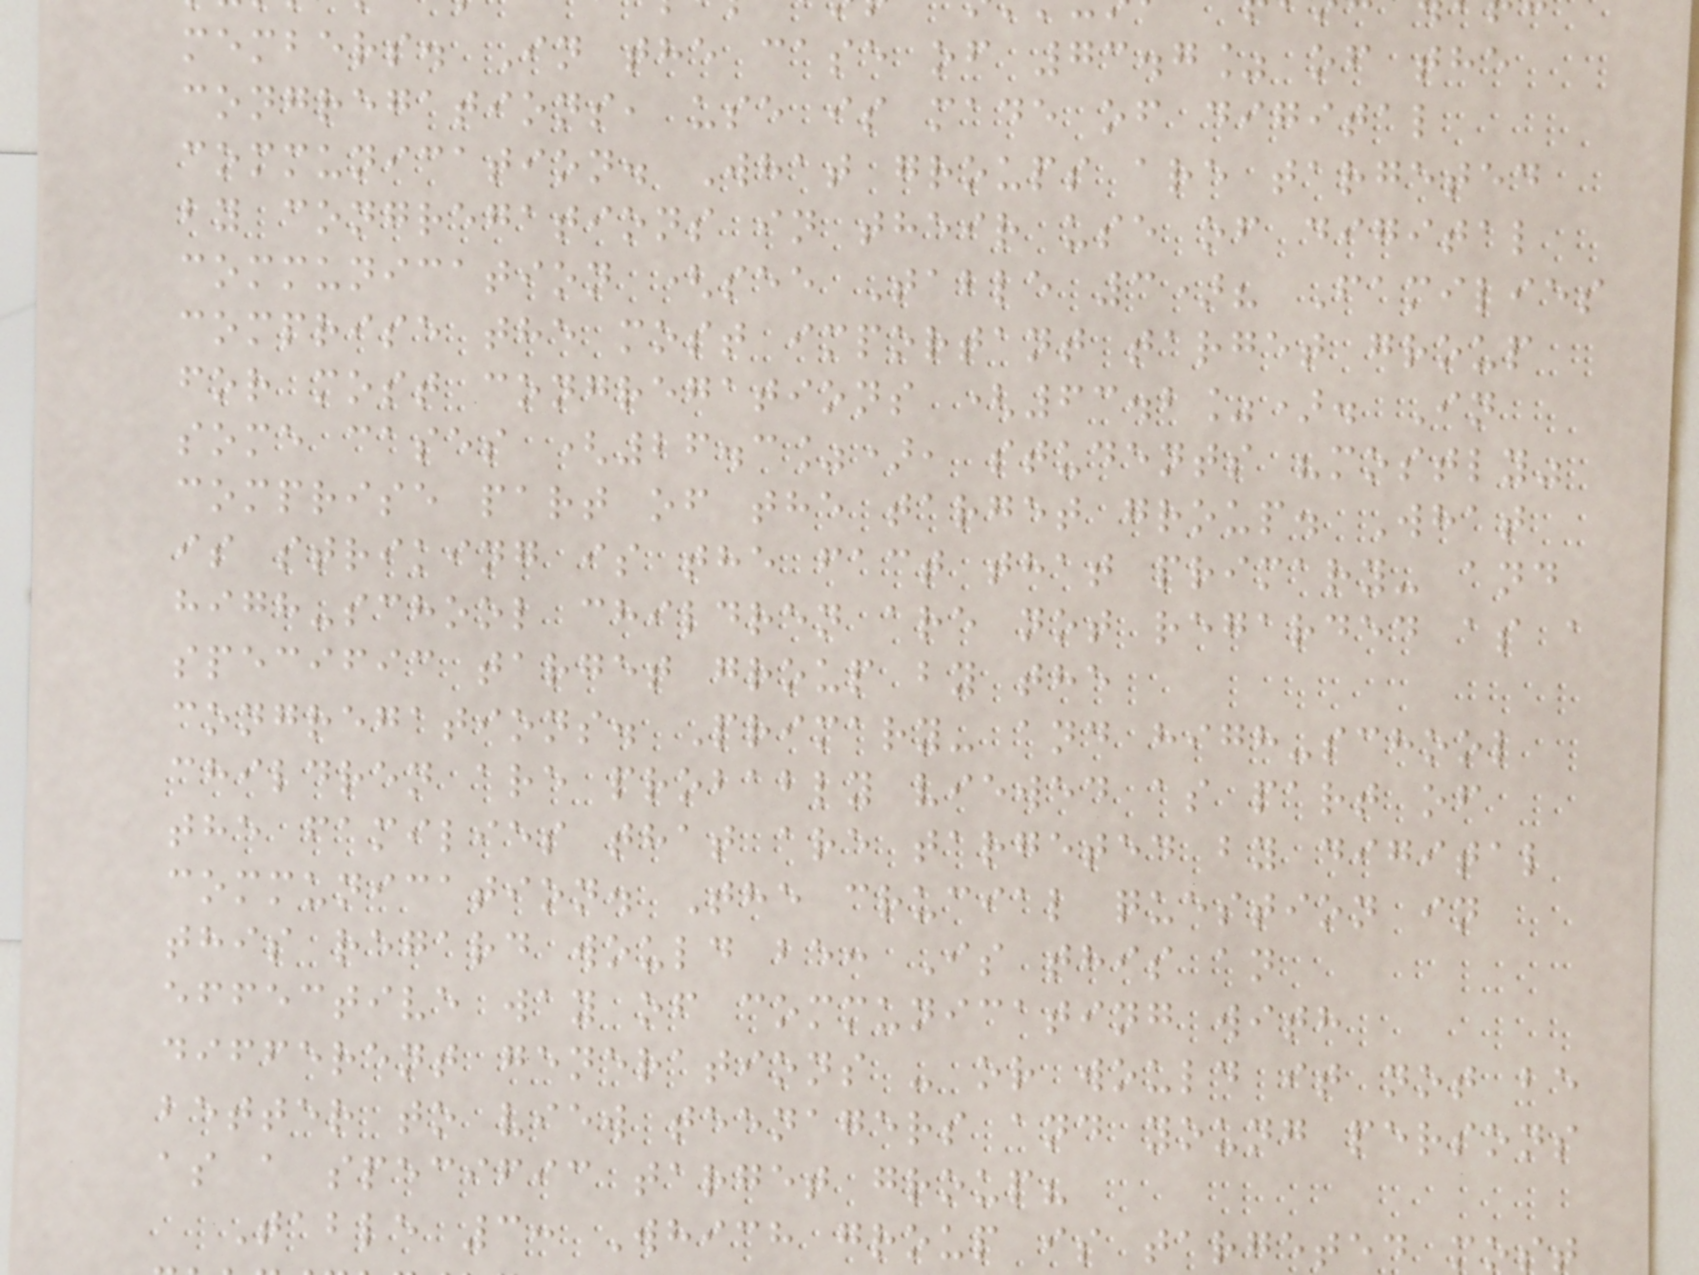members. In the case of 73.7% of the
congregations, use is made of digital
communication. What groups are targeted
by congregations in their use of digital
communication (see Table 3)? Families
comprise the most important target group
for most congregations (63.2%). In
some cases (26.3%), students "mostly"
comprise part of the target group. What
is striking is the fact that primary- and
high-school children are not regarded as a
specific target group by the
congregations. Primary- and high-school
children are probably viewed as part of
the families that are targeted by digital
communication. The crucial question in
this regard would be: Is this an
effective way of communicating with
different generations - or would it not be
better to view teenagers and young persons
as a specific target group?
Table 3: Which group is targeted most
